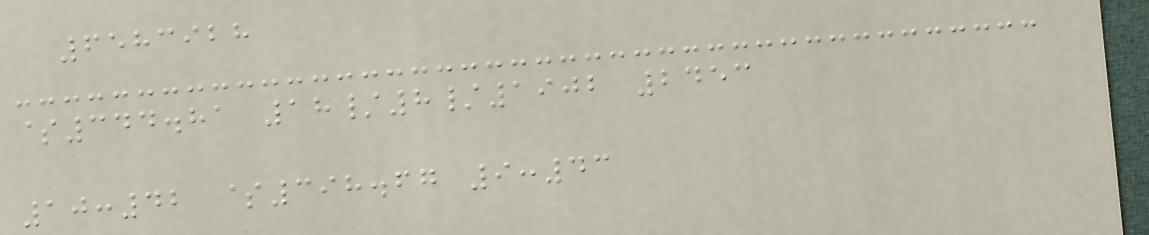6583928
$344.81 18/8/1902 2453
10:42 $398.67 9:43
